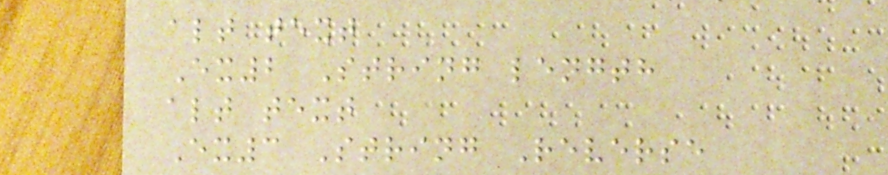alt text
Ex2 String length
alt text
Ex3 String Reverse
